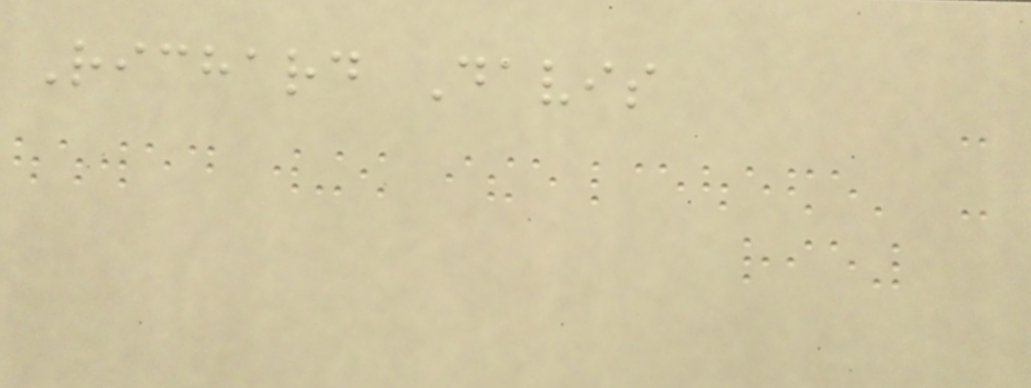Richard Davis
